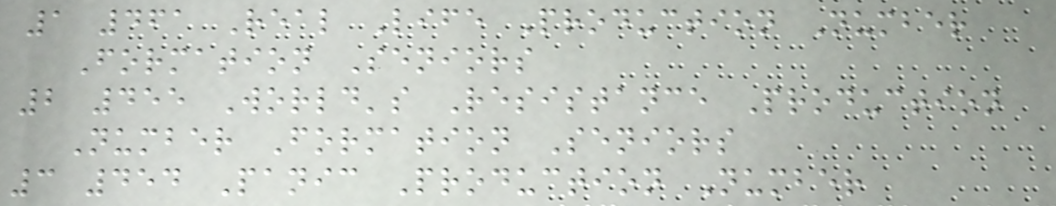1 461 Real Life Production Number
Formation Seniors
2 455 World's Resistance Production
Number Formation Seniors
3 454 Panic Production Number
